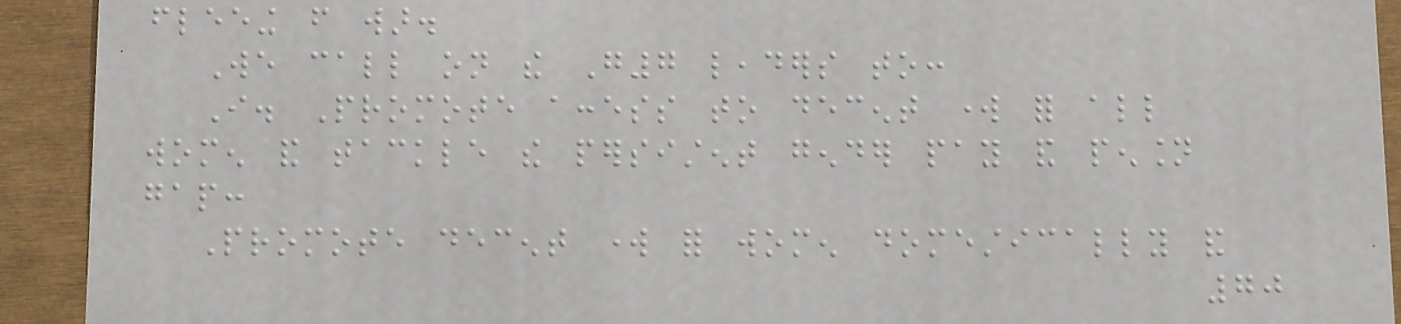fleeing from war.
We call on the G7 leaders to:
I. Promote access to decent work for all
women and tackle the persistent gender pay and pension
gap:
Promote decent work for women domestically and
70
